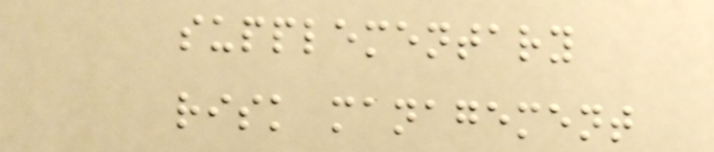supplementary
risk management
